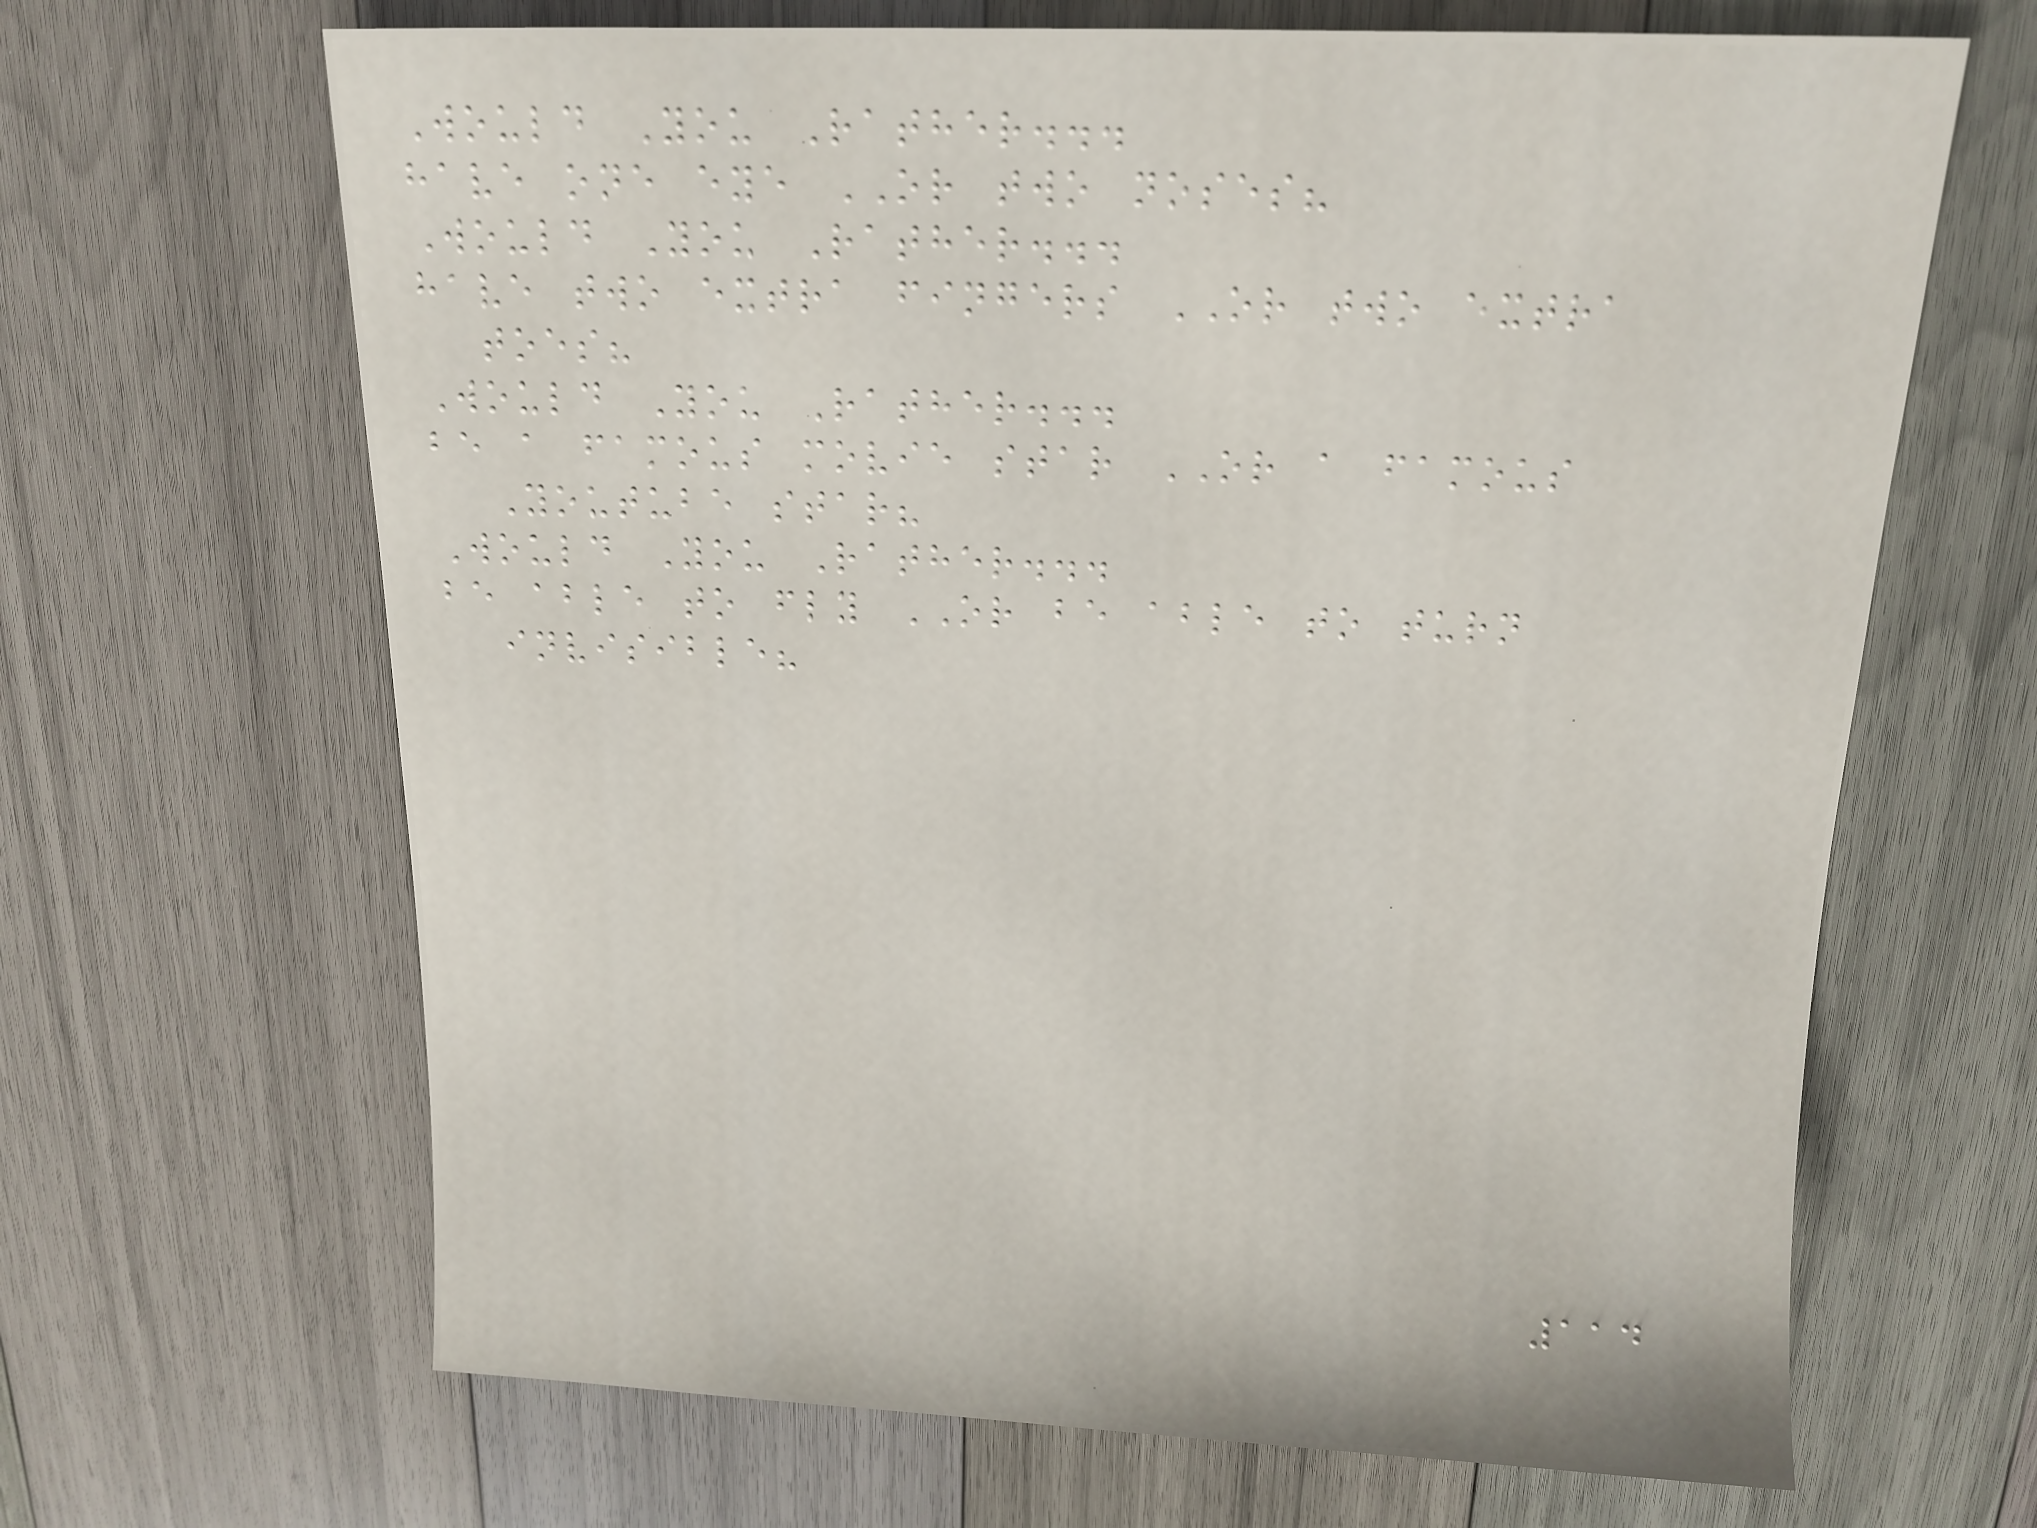Would You Rather...
have one eye OR two noses?
Would You Rather...
have two extra fingers OR two extra
toes?
Would You Rather...
be a famous movie star OR a famous
Youtube star?
Would You Rather...
be able to fly OR be able to turn
invisible?
114
